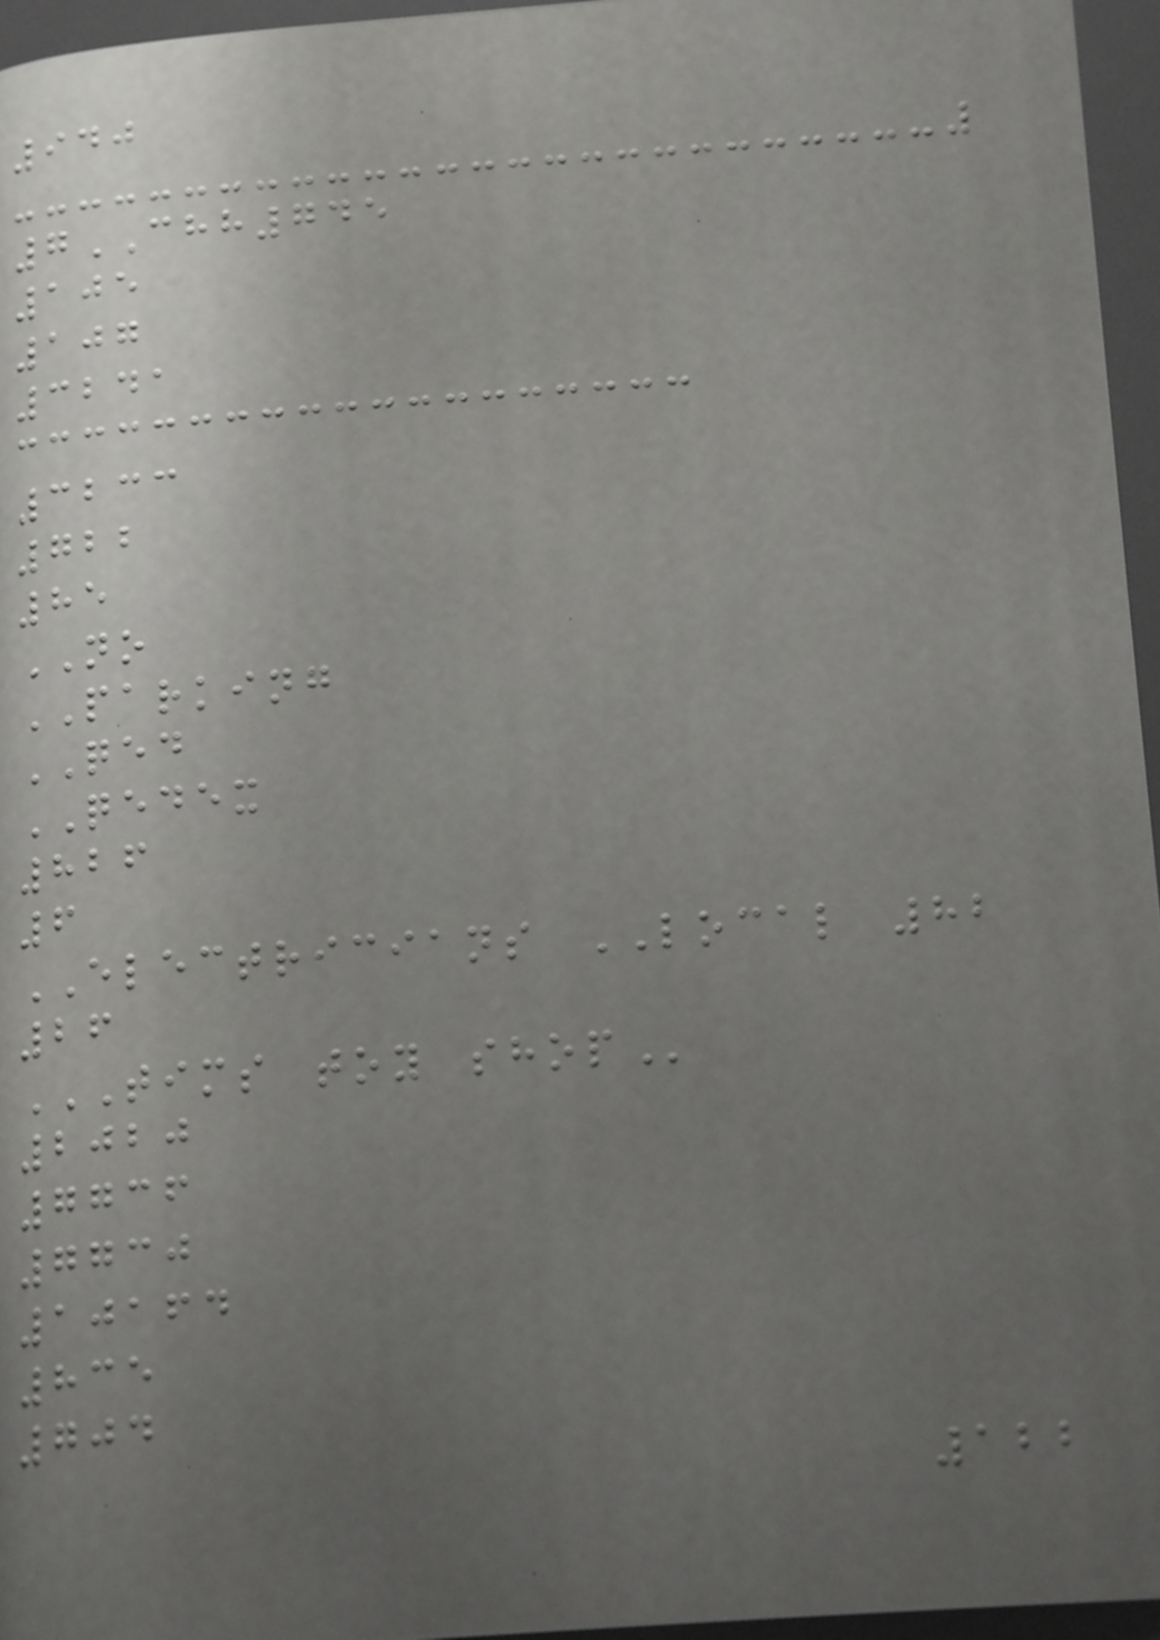940
7CHH745
105
107
3241
3233
722
85
NO
PARKING
QED
QEDEX
826
6
ELECTRICIANS LOCAL 82
26
TIMS TOY SHOP
2020
7736
7730
10164
835
704
122
